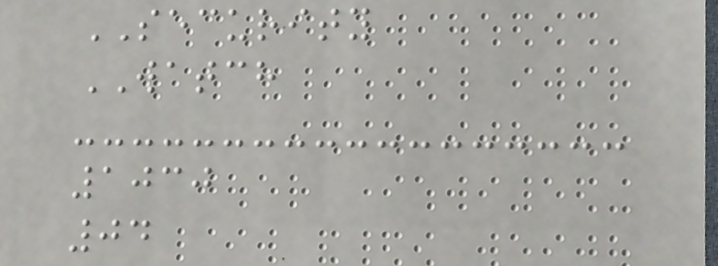SECURITY
WATCH
1030
04
